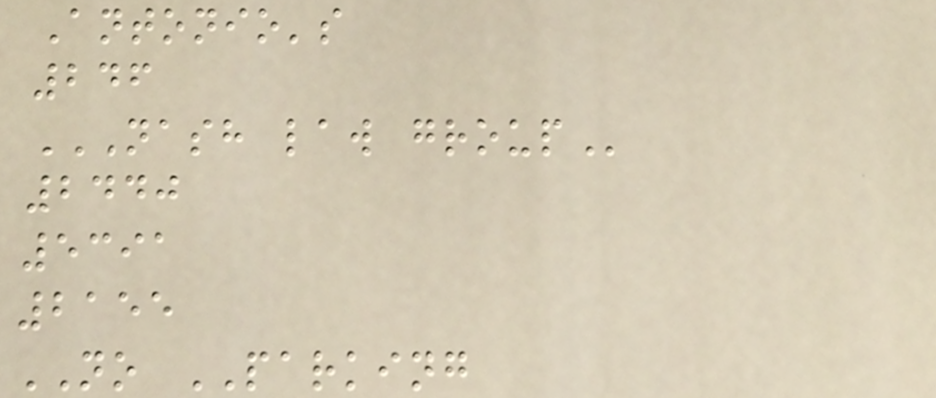Antonio's
246
NASH LAW GROUP
2440
5391
2155
NO PARKING
